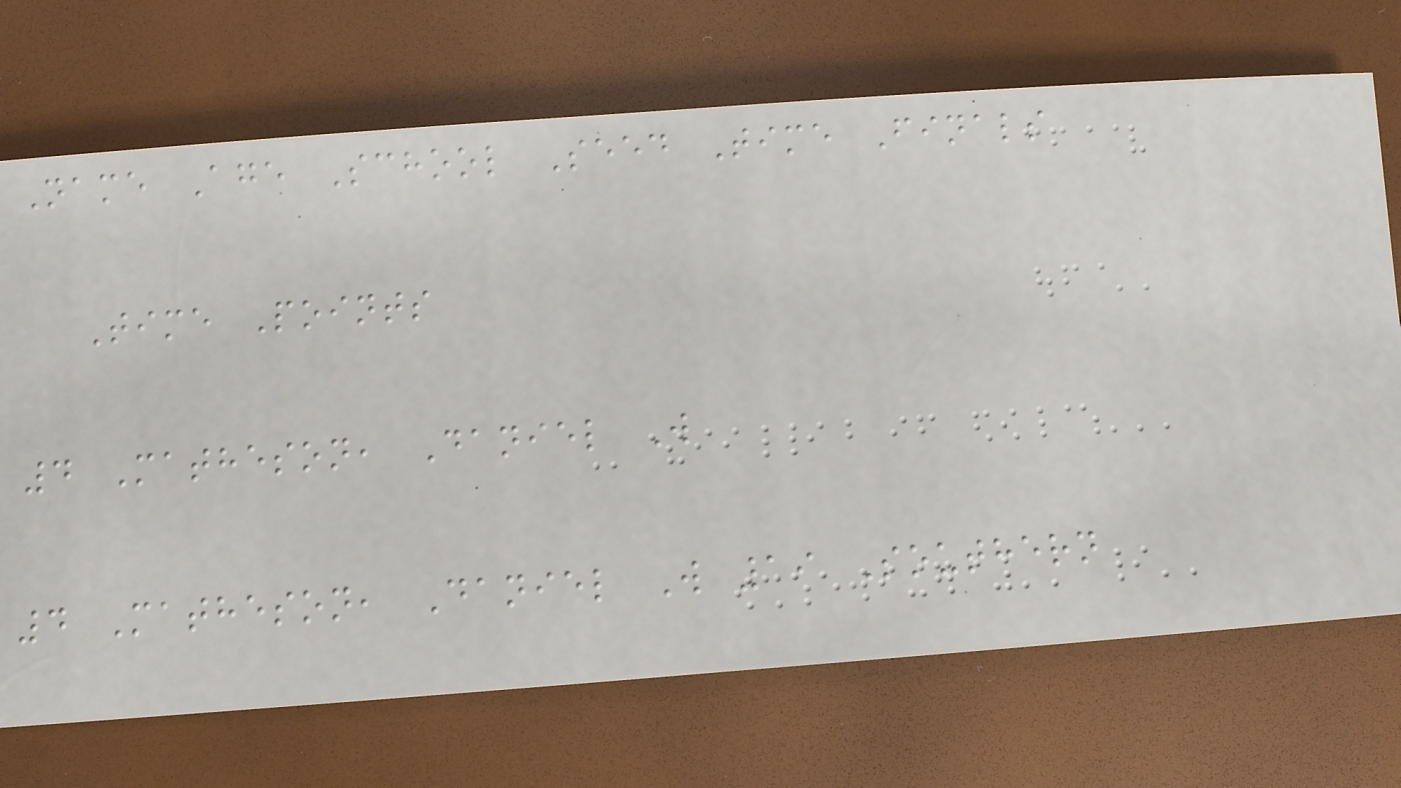Name Age School Seed Time Finals
Time Points
4 Matheson, Daniel W
4 Matheson, Daniel W 19 Southern
